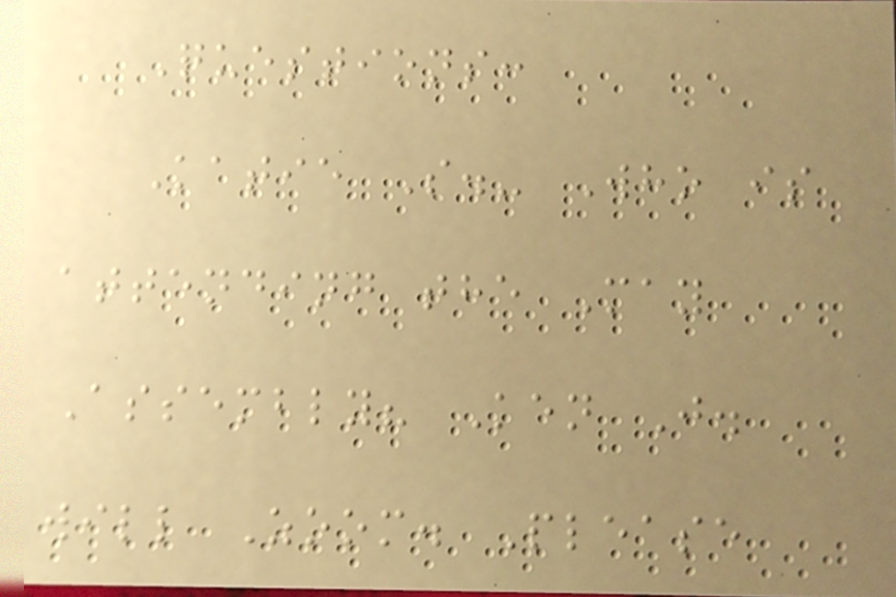Questions:
Katie S.- Who is
attending the May
Assembly? Ken J.
will Zoom. Please
